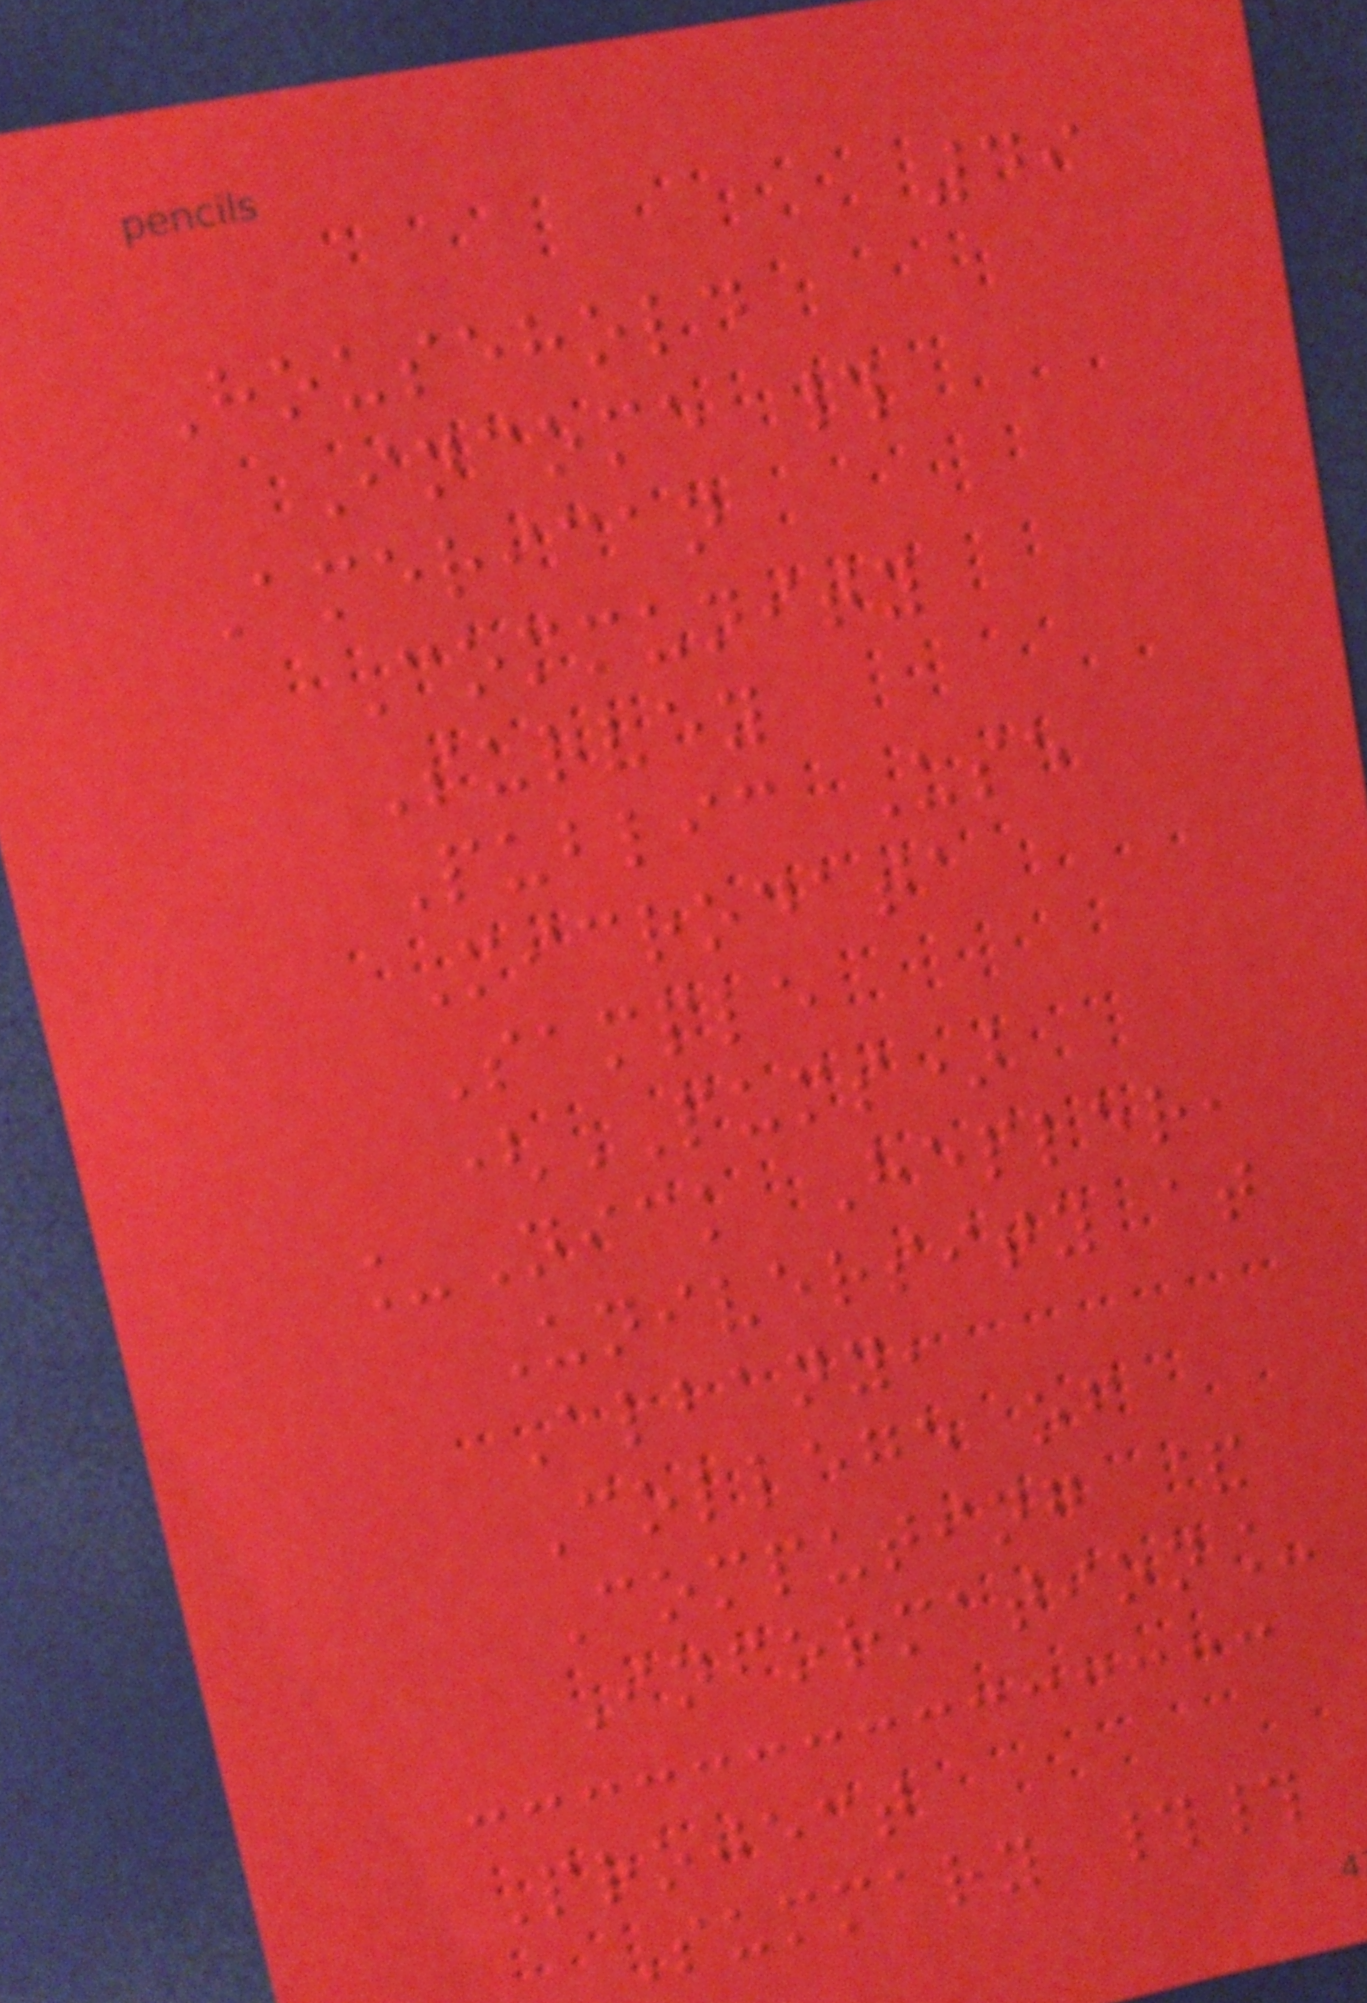49
Household
Income #
American
Community
Survey
Public Use
Microdata
Sample
(PUMS)
_Nick Hepler,
University at
Albany,
College of
Computing &
Information_
Project
Summary ##
